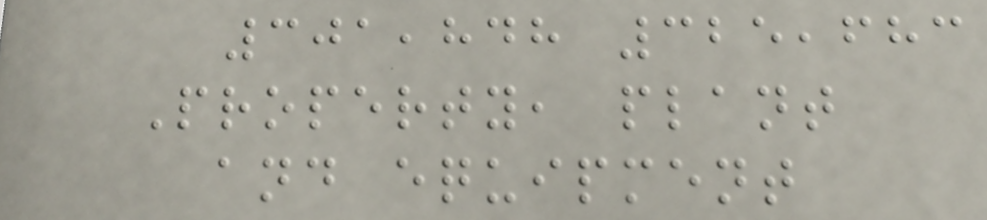301,848 325,683
Property, plant
and equipment
